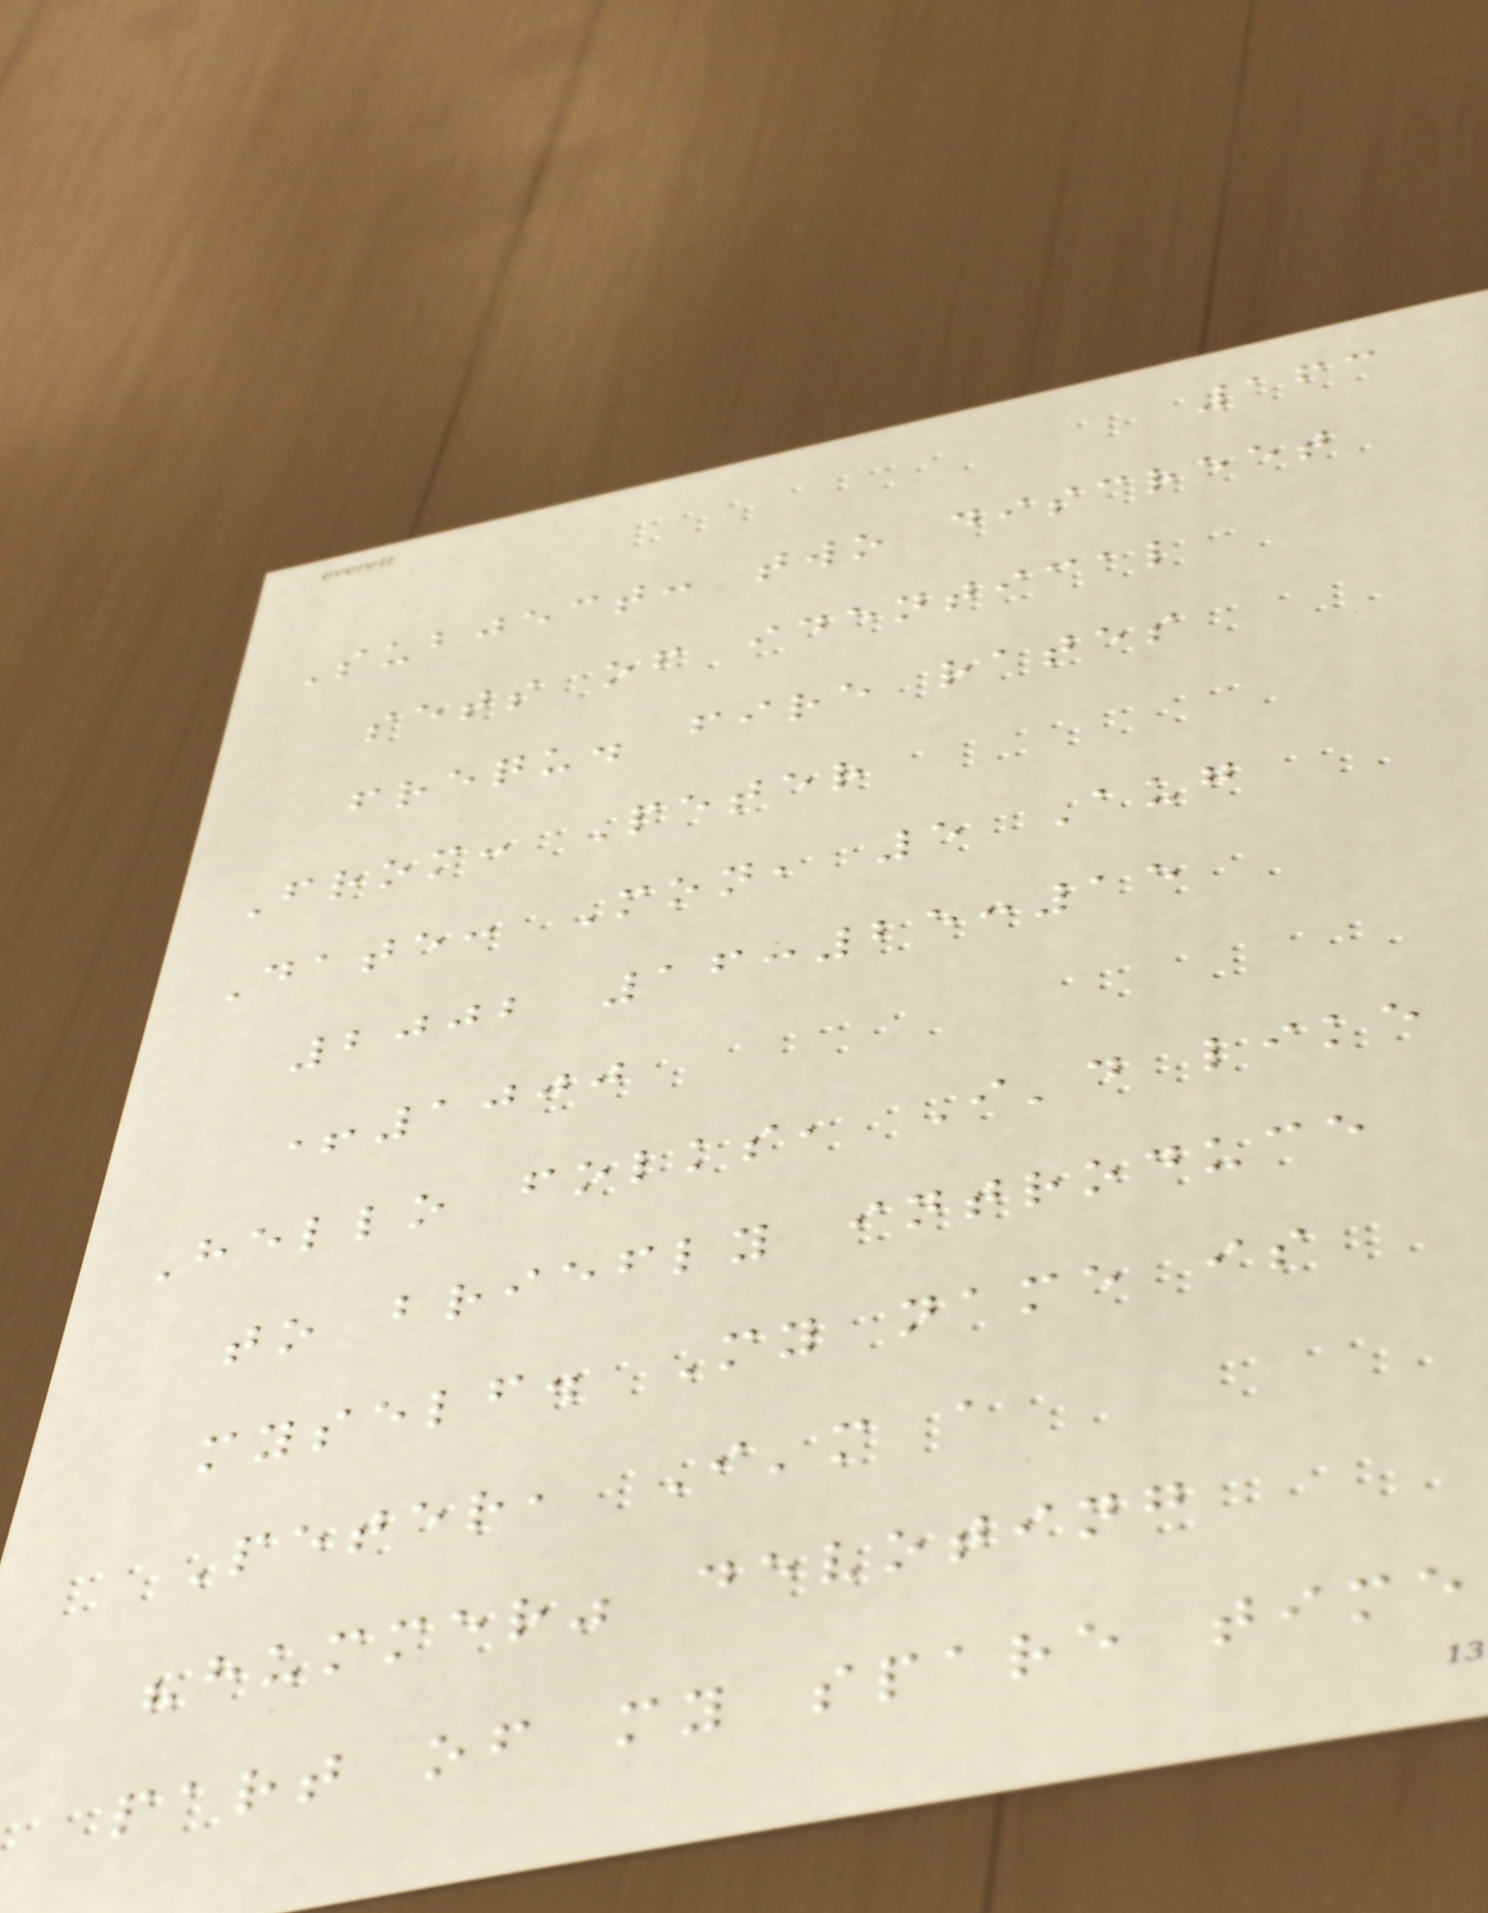163
Subject: two discreet
sets of identical
frequ. fire rates
From: Peter
Date: Mon, 5 Aug
2002 16:25:15
+1000
Hello folks, I'd like
to briefly introduce
myself. My name is
Peter, I'm a
"hummer" devoting
part of my spare time
